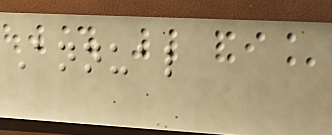Annual
